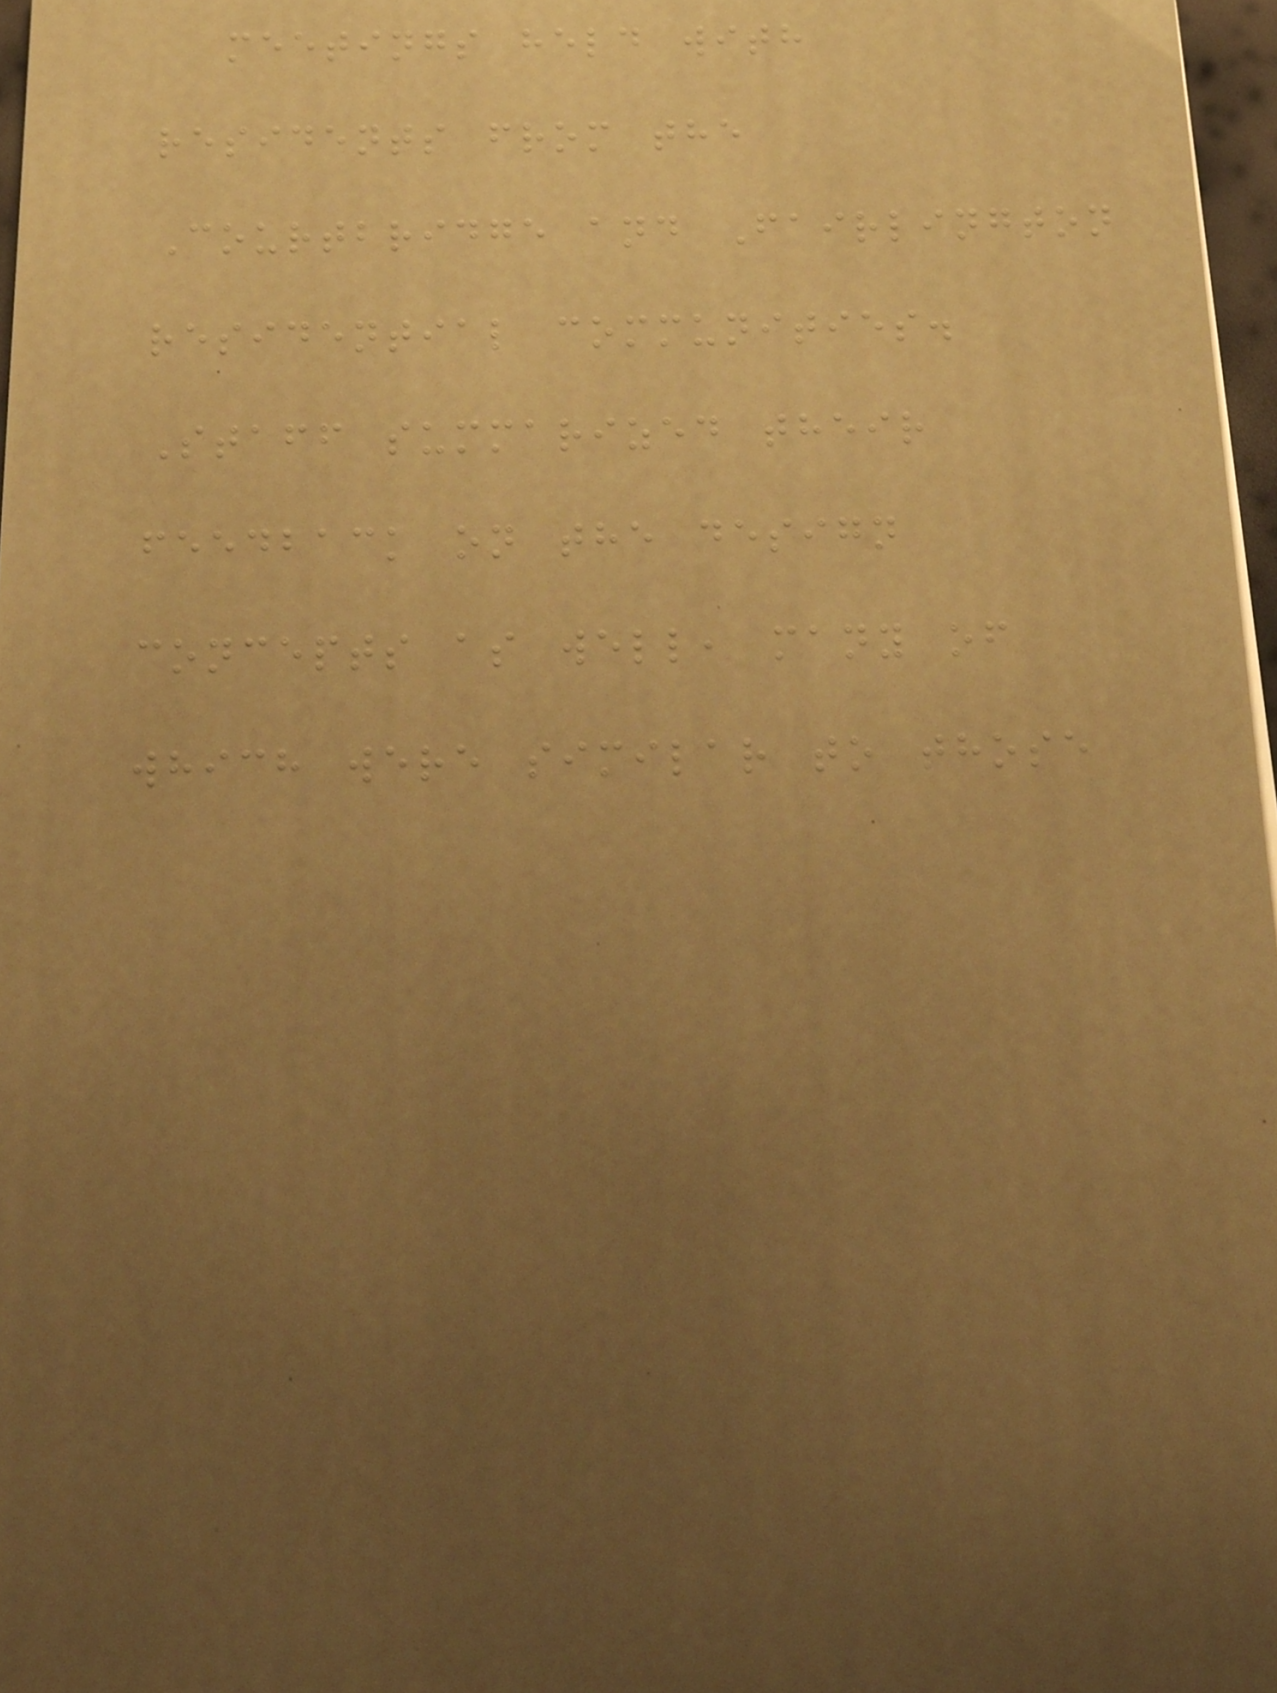meetings held with
residents from the
Courtbridge and Fairlington
residential communities.
Staff summarized their
feedback on the design
concepts as well, many of
which were similar to those
